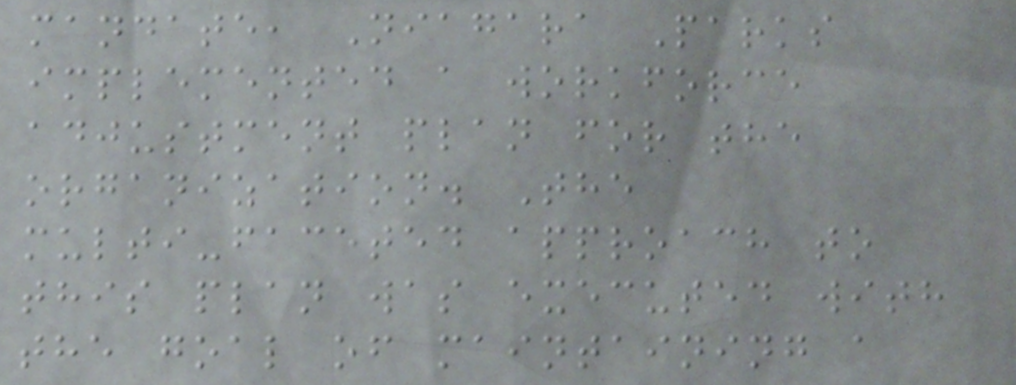mandate, Niagara Parks
implemented a workforce
adjustment plan for the
organization. The
multi-faceted approach to
this plan was executed with
the goal of maintaining a
